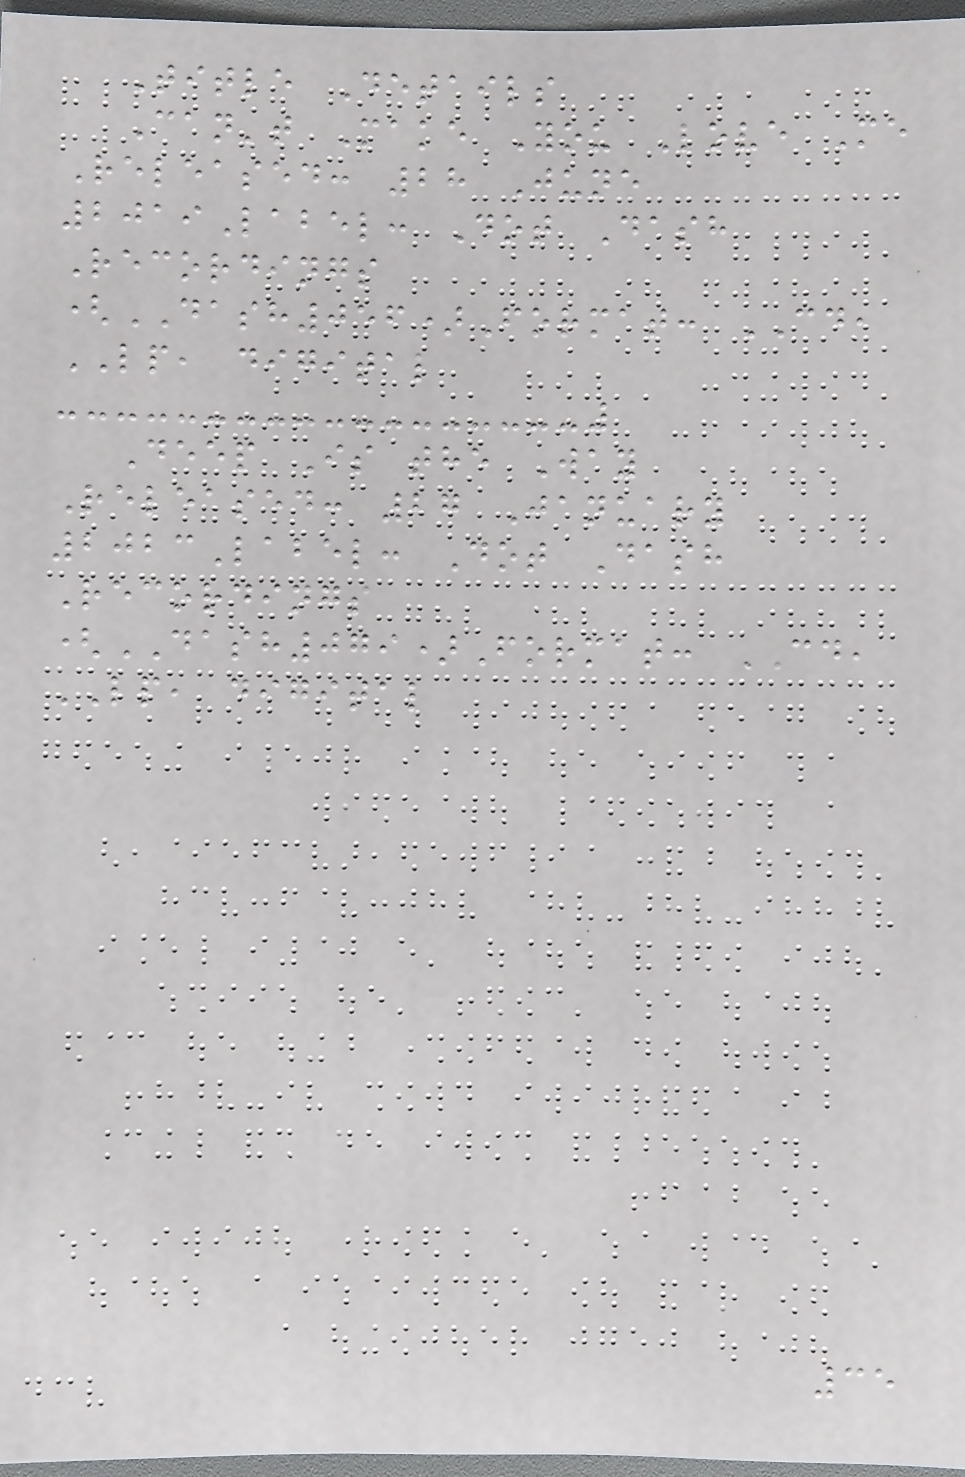Title Details
Can't Make You Love Me
Released: 28 June
2019Label: Dot Dash
Recordings
(DASH056)Format: CD,
LP, digital
Deep Is the Way
Released: 27 January
2023Label: Dot Dash
Recordings
(DASH079)Format: CD,
LP, digital
35
